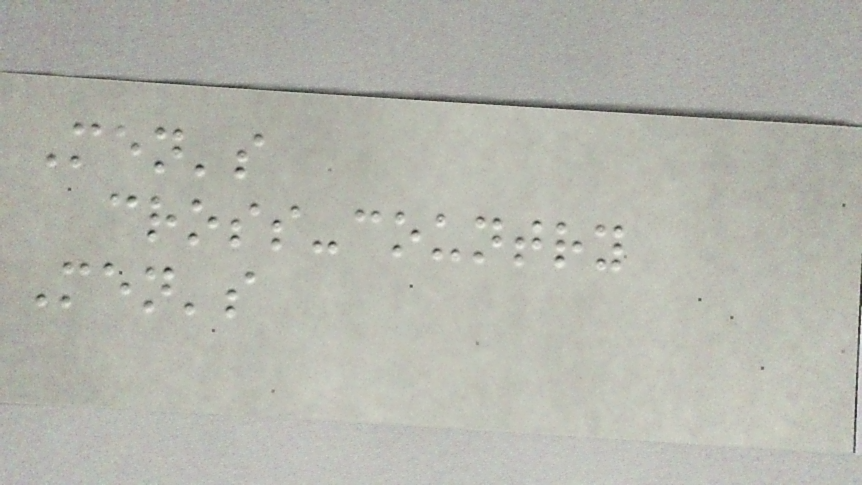Men's
cross-country
Men's
